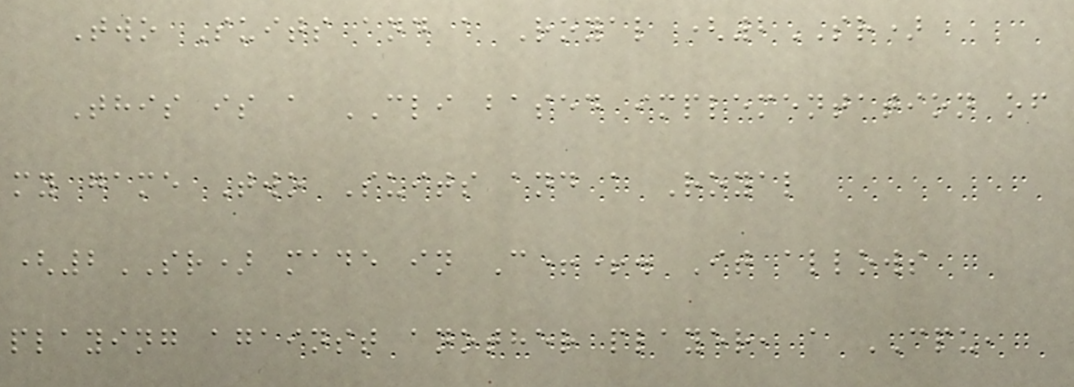Two Suits and a Royal (2SR)
This is a CLI based implementation of
my game Two Suits and a Royal
(2SR) made in C++. It allows
playing against another player, a CPU,
